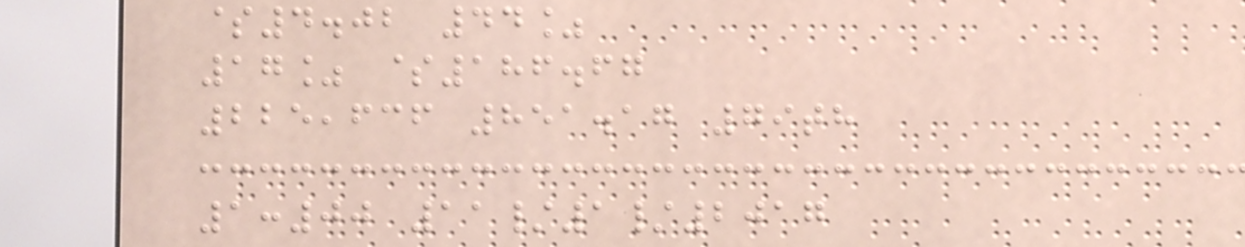$4.02 44%
17% $186.67
225,636 851.17 79th
1:00 11/1/2017
